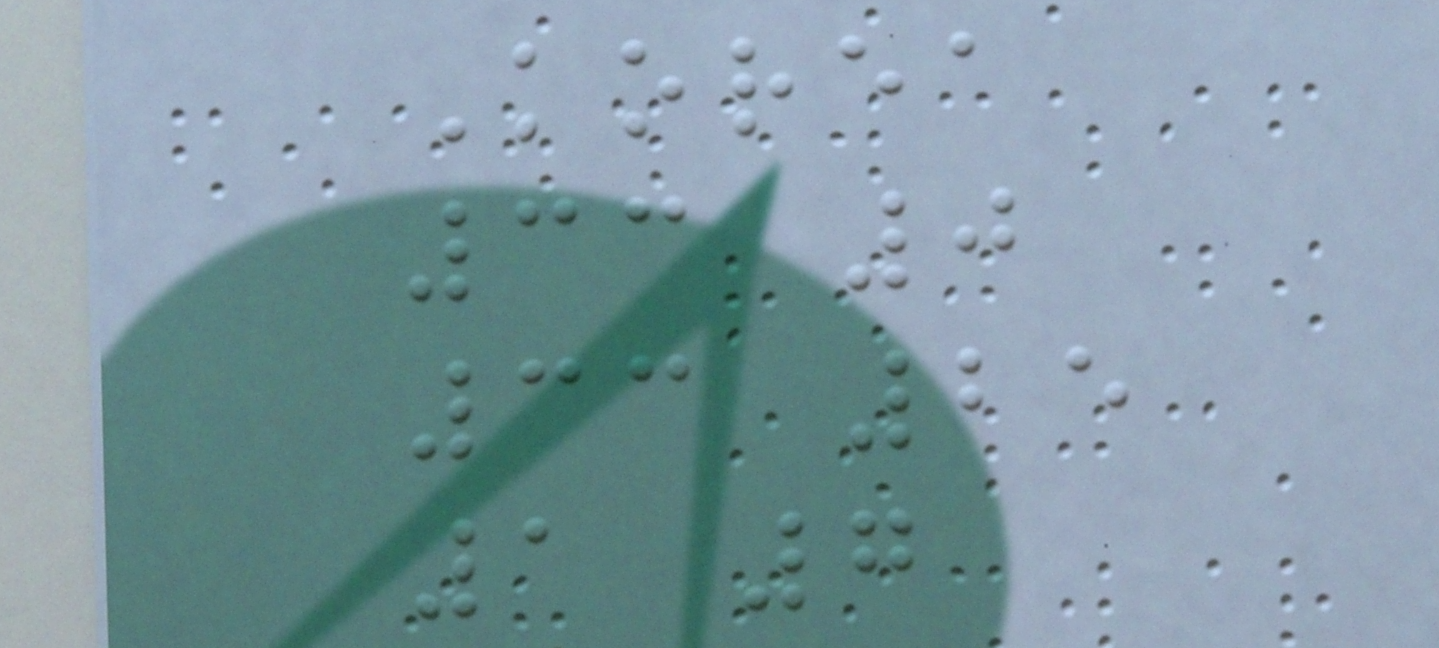Korea
33 0
33 25
1 7
